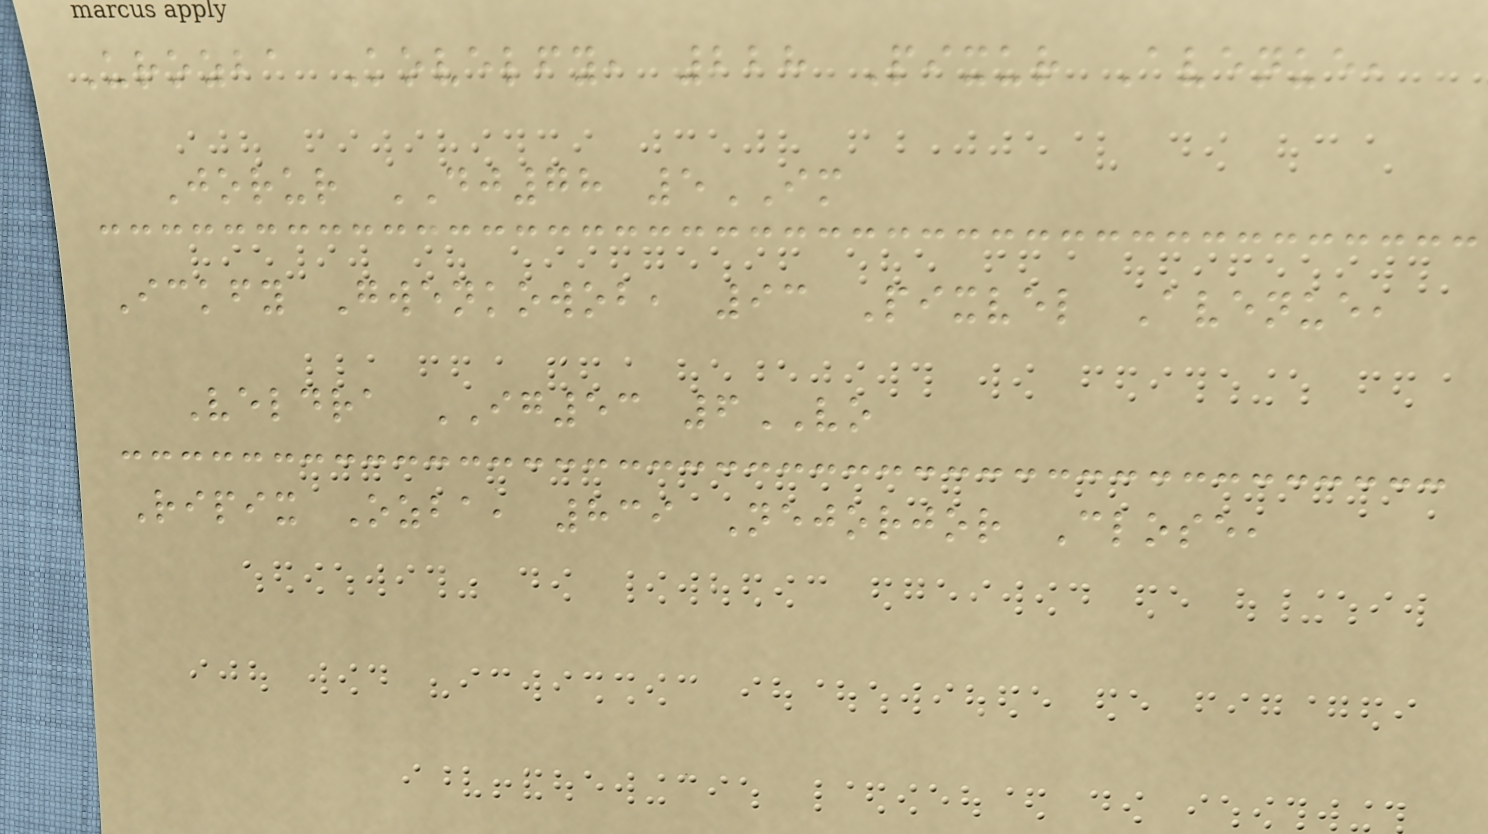Urozba Kovelfy, 228 Pixur Avenue,
Jorur DJ78 5IM
Ickfy Gwenkowob, 93 Pixvel Avenue,
Veldra IG53 6VO
Ripix Ozba, 839 Nejorjor Close,
